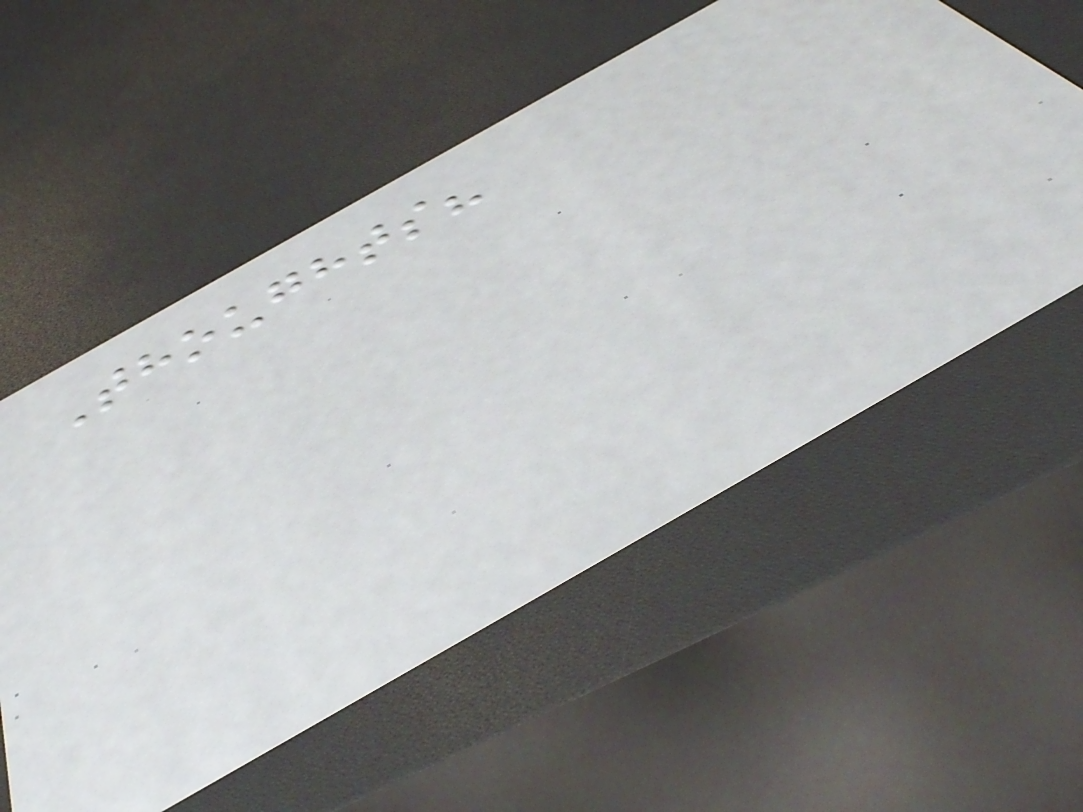Thoughts?
